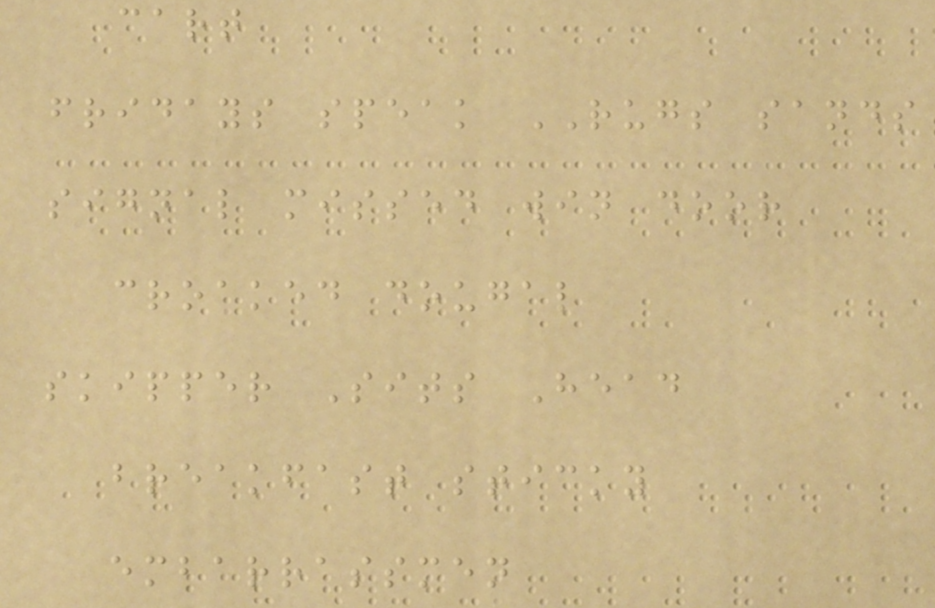cart
fridays speak RUGS sands
signal missed win door
croaked dougal
skipper Sits Head
breakfast sticky
embarrassmen
